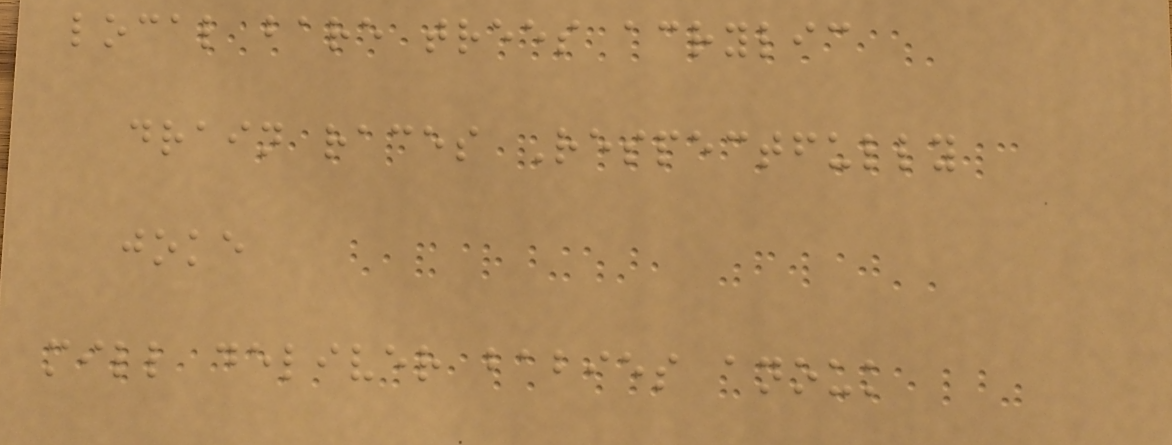local bare trees acrylic
drain races Respectfully
joke
mill deliver babies anouk
